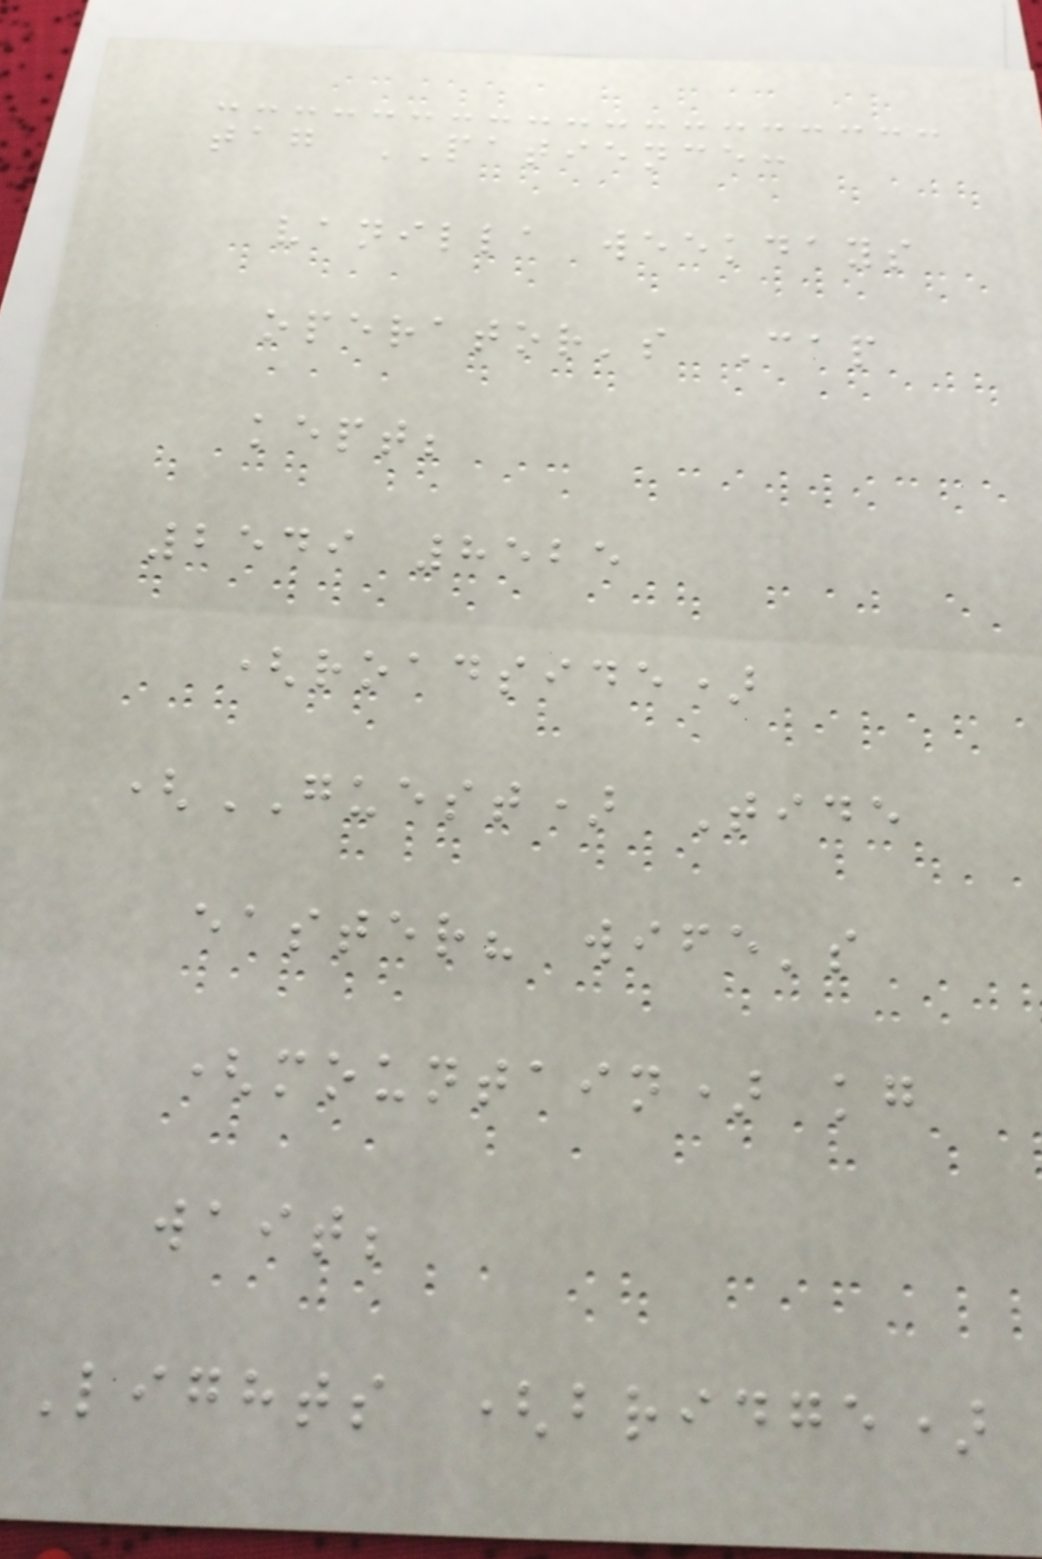tag PATIENCE:
vanilla weekdays
operator's Cap
kept;
2549 8525
(roadside)
(GUEST) Tide
easter? wife's
(mountain) kg
wait;
Lights (bridge)
